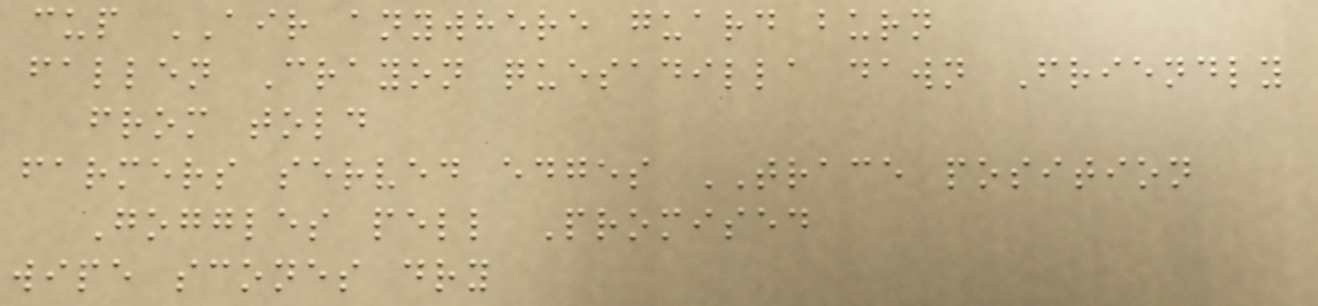cup AIR anywhere guard burn
fallen Crayon quesadilla dawn Friendly
from told
farmers served edges TRACE position
Goggles pell Promised
wipe scones dry
